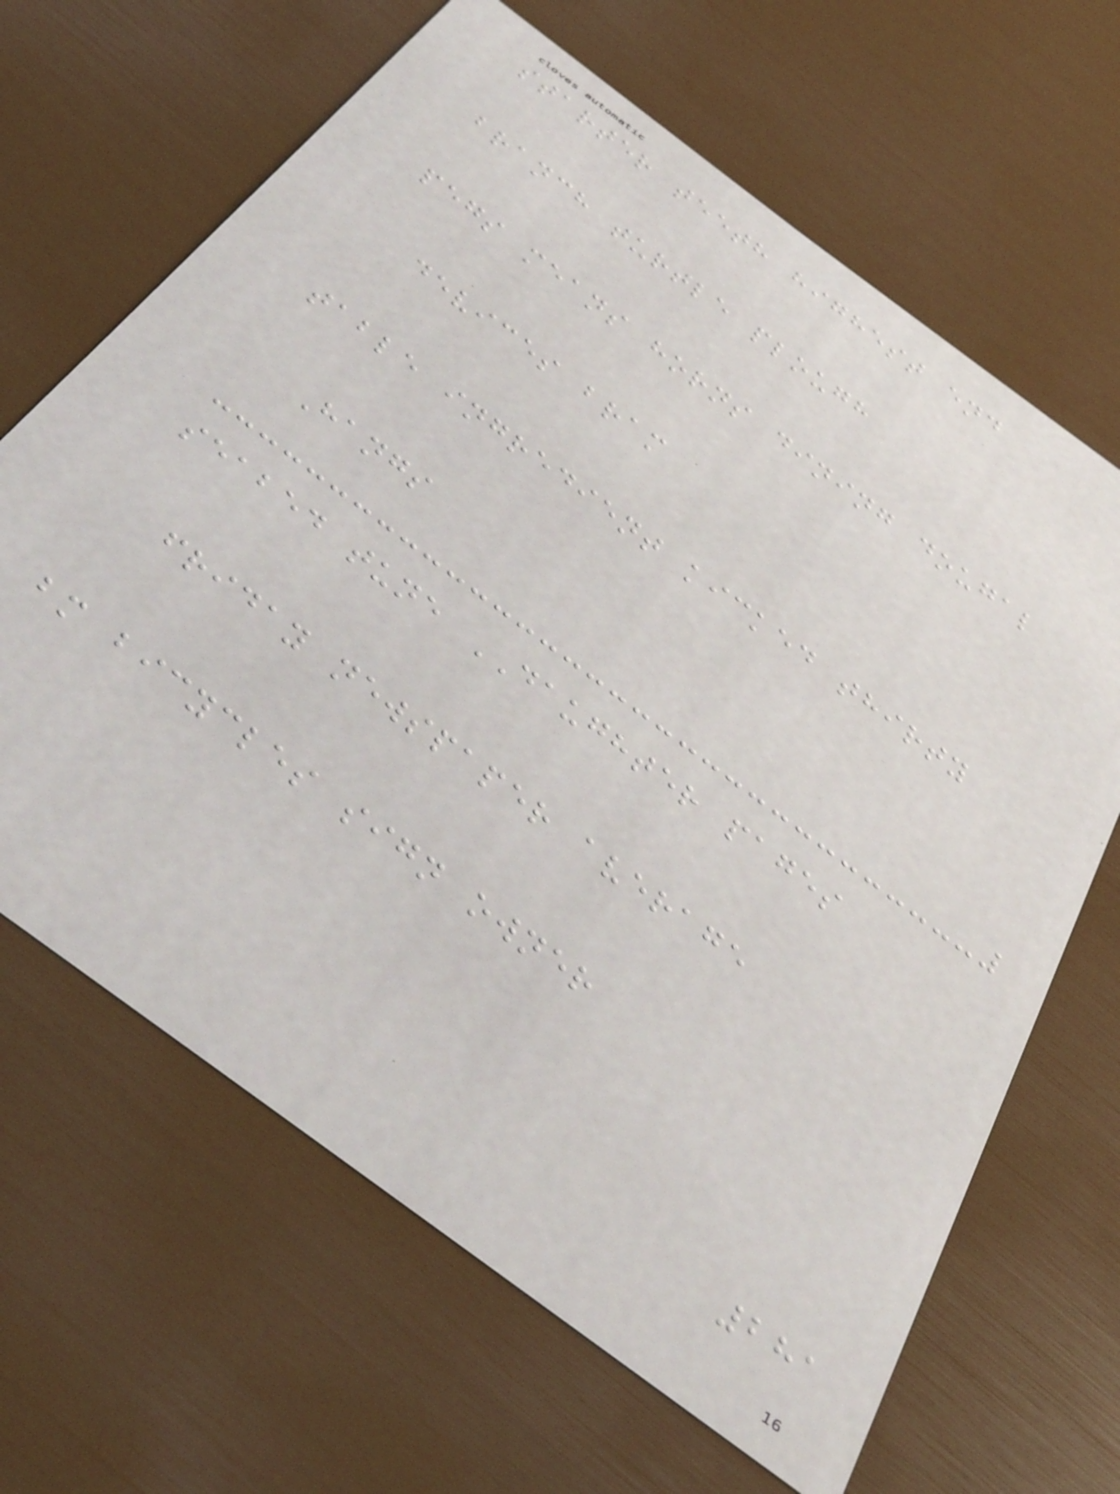starter teeth highest end
branch turtle plough
pegs means horns dining dougal
devices bram
table ingredient kicked thirty
Hangs
seabed tune DAUGHTER pages
friday newspaper average
bm bicycles sign owner
281
